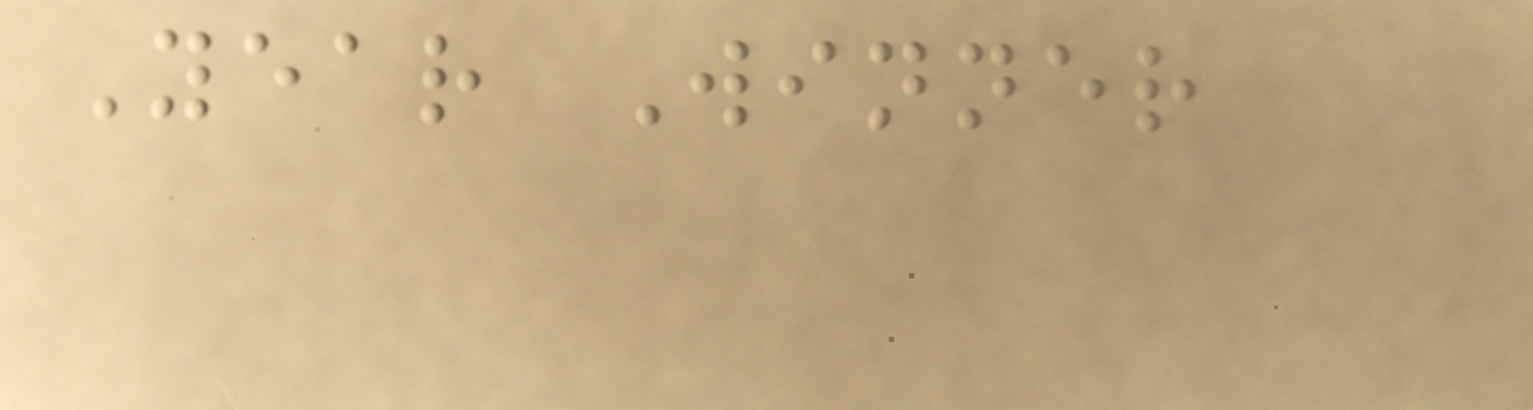Year Winner
